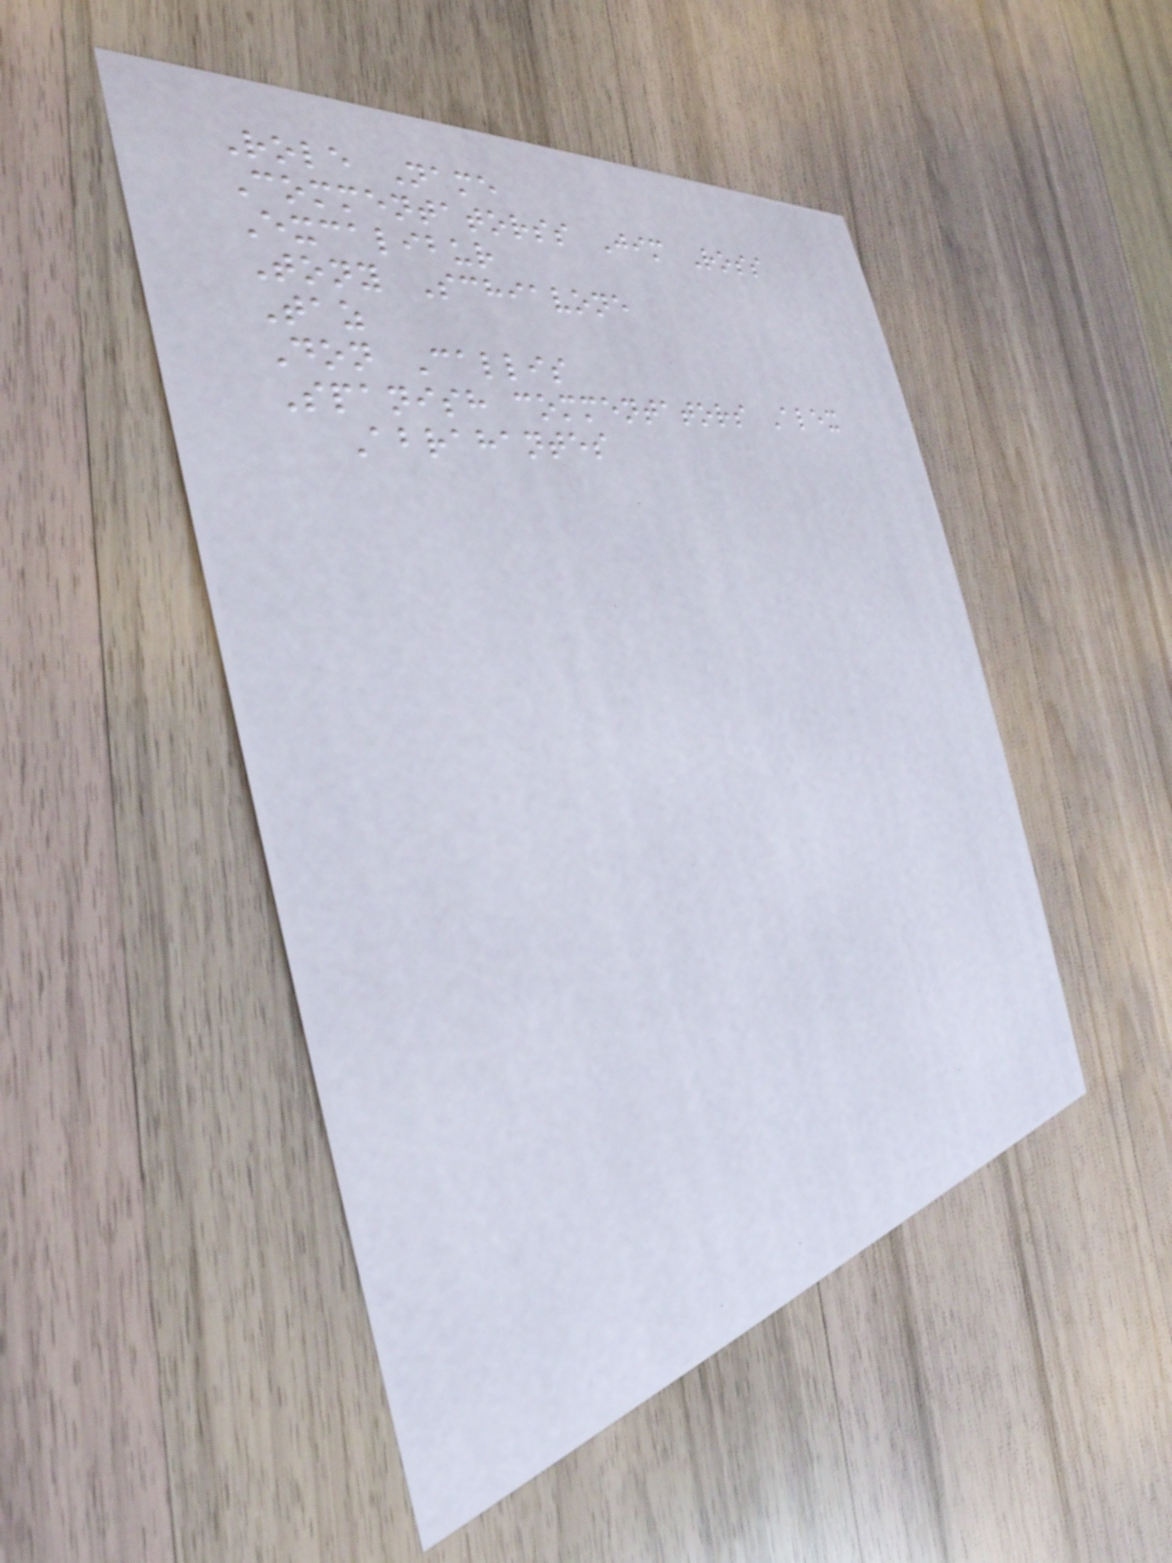Role Name
Commentatorss Jim Ross
Excalibur
Tony Schiavone
Taz
Don Callis
Spanish commentators Alex
Abrahantes
